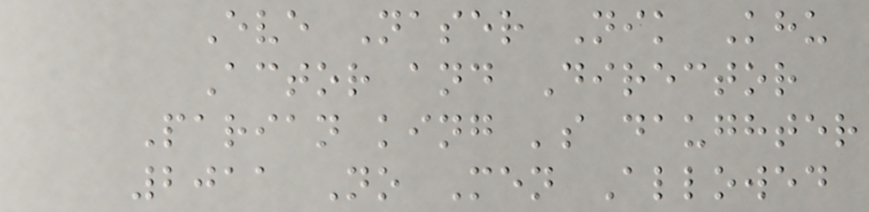Eve Naser Nik Khu
Actor and Director
Parian king 's daughter
2011 No Men Allowed
